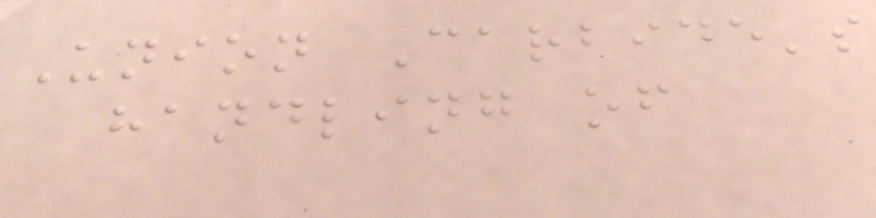Union Carbide's
handling of
